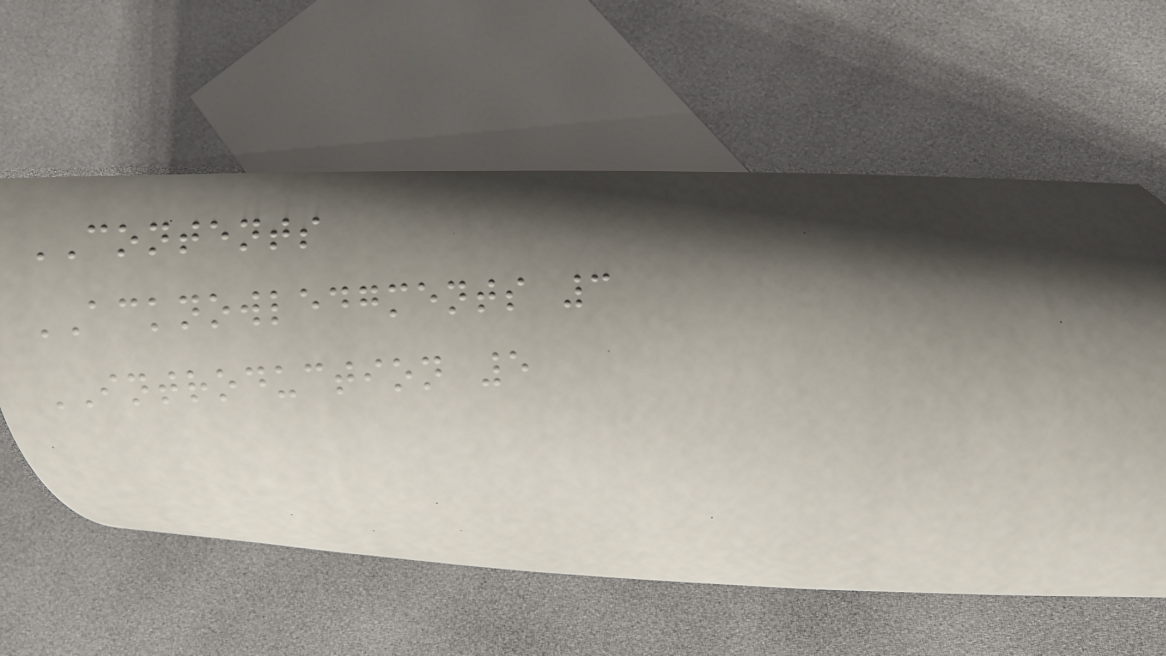CONTENTS
ACKNOWLEDGMENTS 3
INTRODUCTION 5
